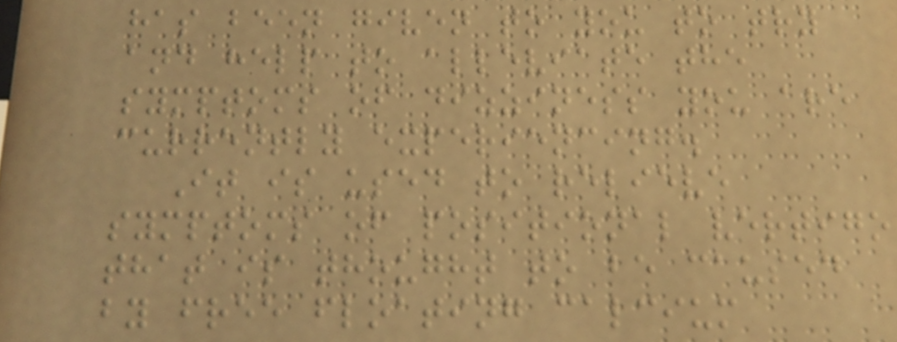has been given to you to try
and help to alleviate the
symptoms of dizziness you are
currently experiencing.
It is used to relieve
symptoms of positional vertigo
that is thought to be caused
by free floating calcium
